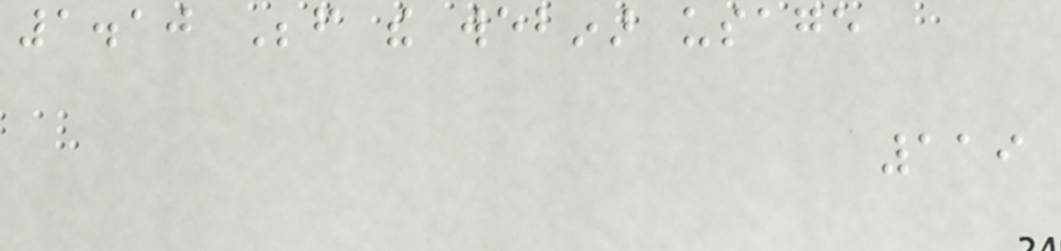1.10 Before the webinar usage
119
